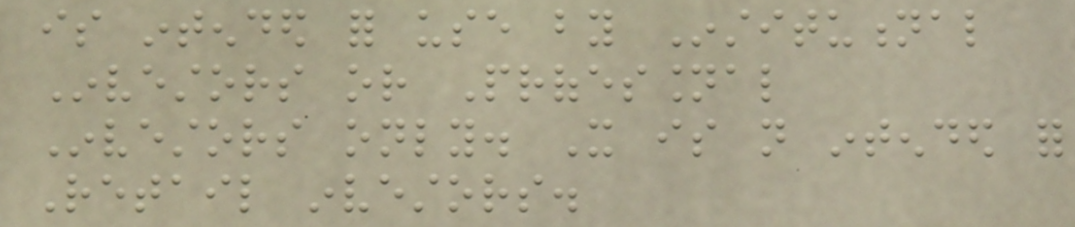is intended for use by Institutional
Investors or Professional
Investors only. It is not intended for
Retail investors.
